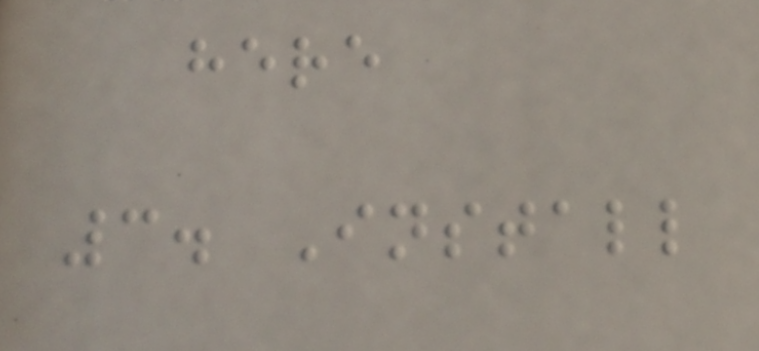here
3. Install
